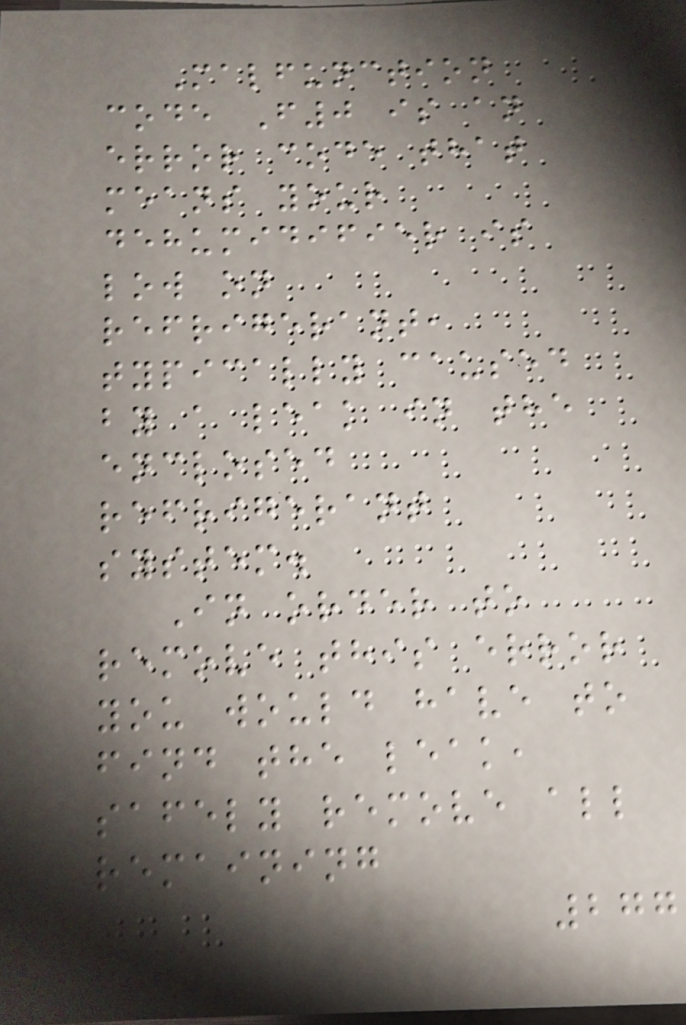Malfunction
code F0 is an
error code that
means your
dehumidifier is
low on
refrigerant,
typically caused
by a leak in the
enclosed
refrigerant
system.
In order to
remove this error
you would have to
find the leak,
safely remove all
remaining
277
